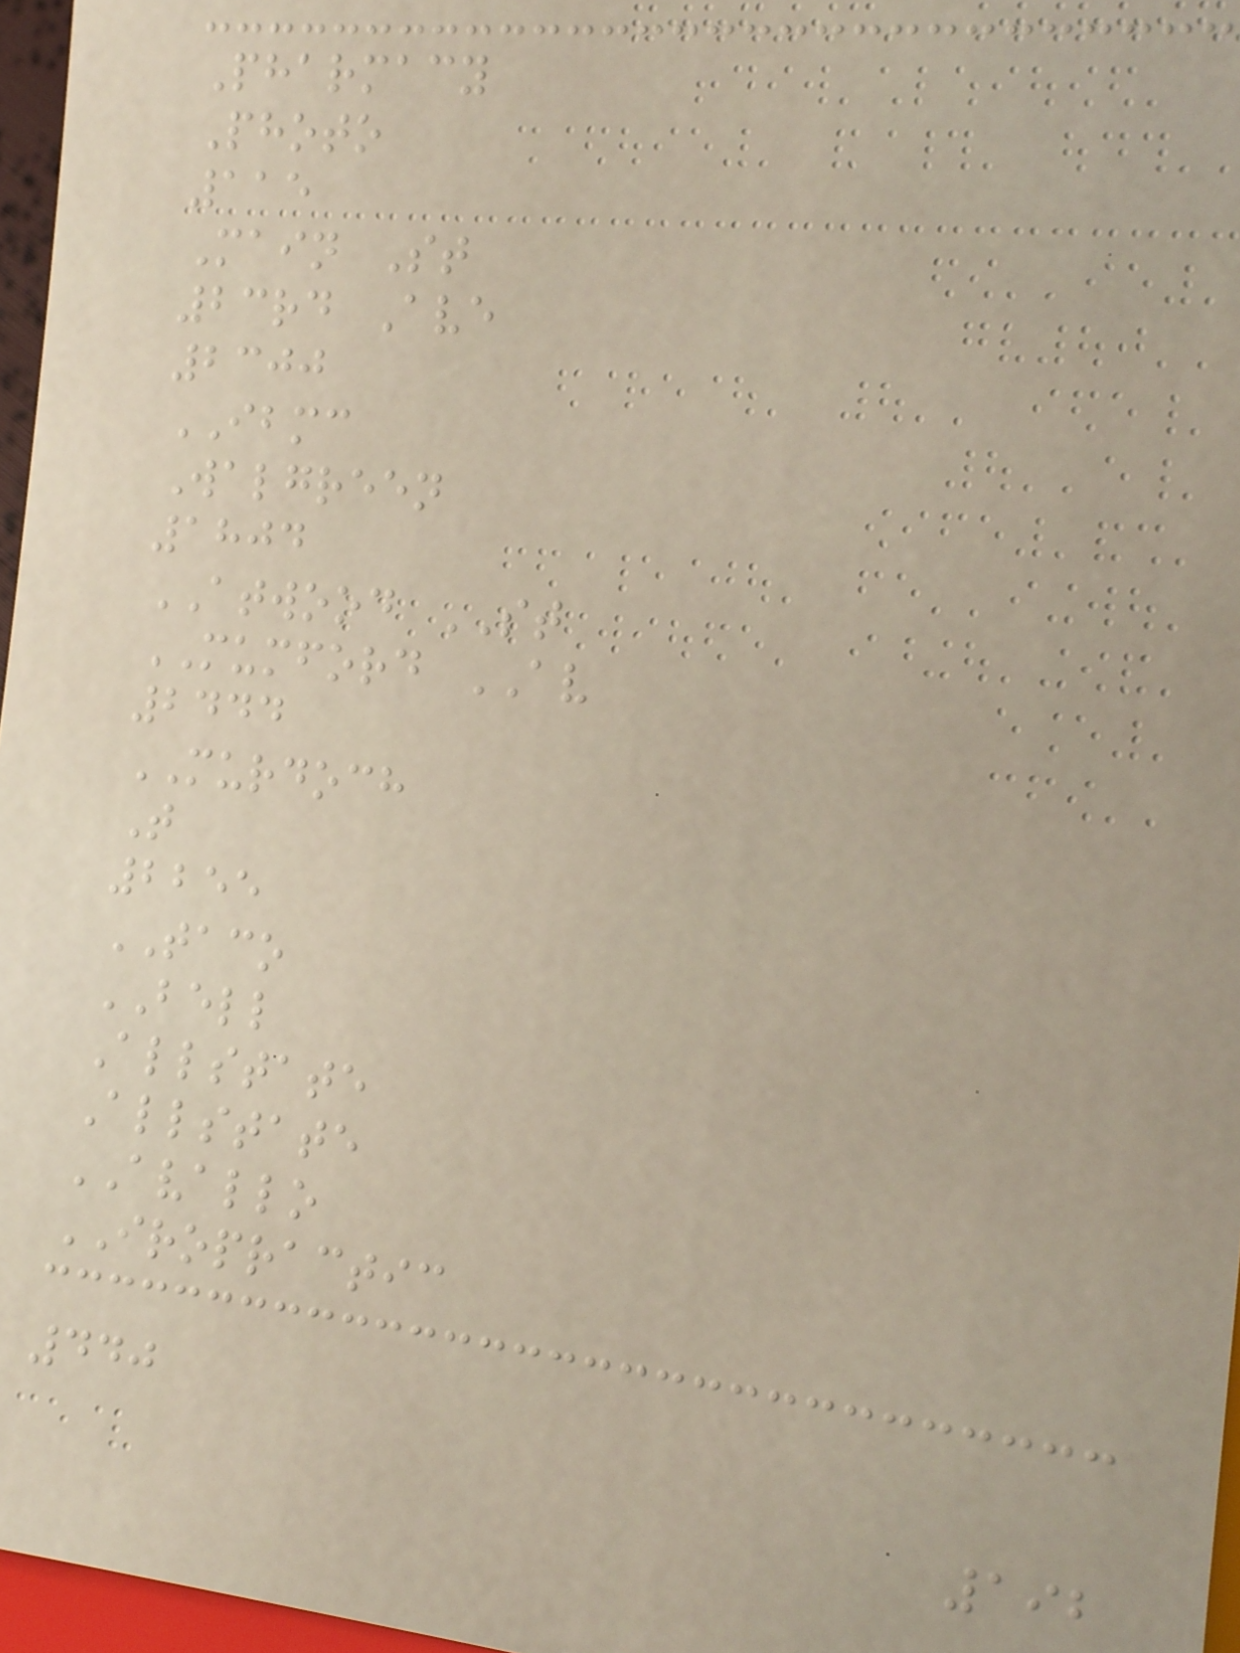Pharmacy
Photo
115
Main St
23rd Ave
2300
IBMC
Walgreen
1804
ATWOOD ST
MUMFORD AV
2444
MURDOCH
T
2255
TACO
BELL
Allstate
Allstate
AVALLO
IROPRACTIC
440
192
